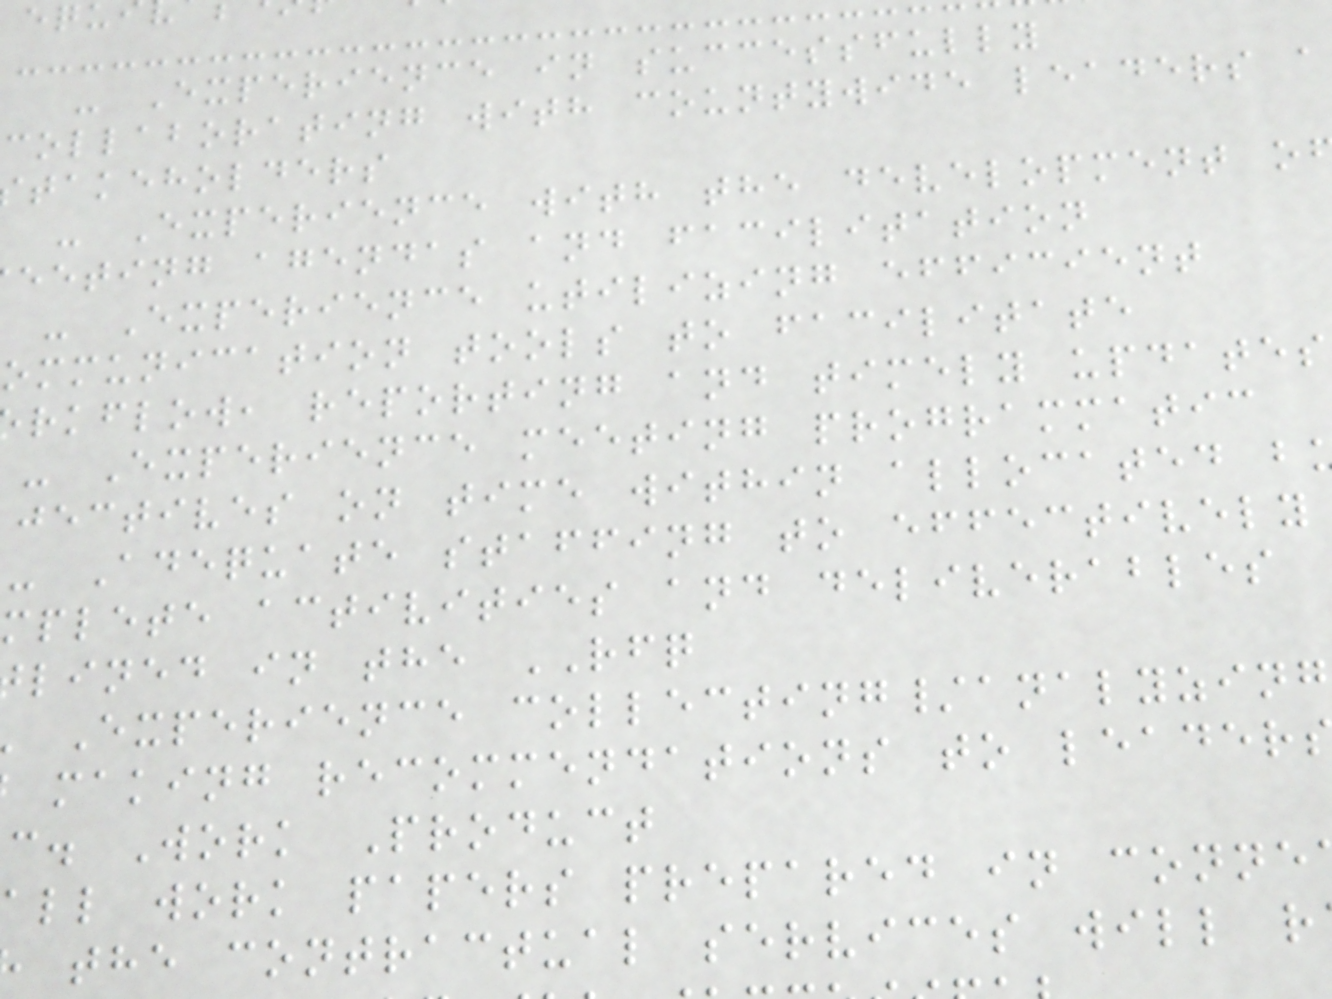- Experience in successfully
collaborating with countywide leaders a
takeholders
- Experience with the development o
eeting agendas and facilitation
- Experience utilizing efficient
ommunication tools to facilitate
rkflow, reporting and timely updates
- Experience meeting programmatic
jectives on time within allocated b
- Adequate staffing to effectively
mplete activities and deliverables
lined in the RFQ
Experience collecting/analyzing
making recommendations to leader
c. Work Product
all work papers prepared in conne
the contractual services will r
